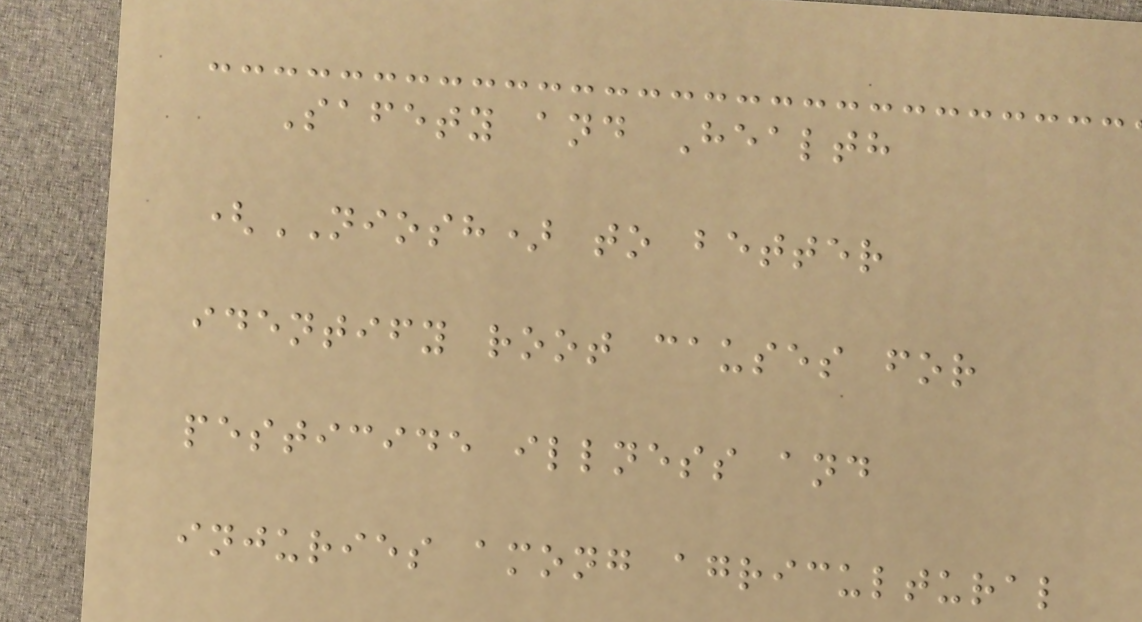Safety and Health
(NIOSH) to better
identify root causes for
pesticide illness and
injuries among agricultural
